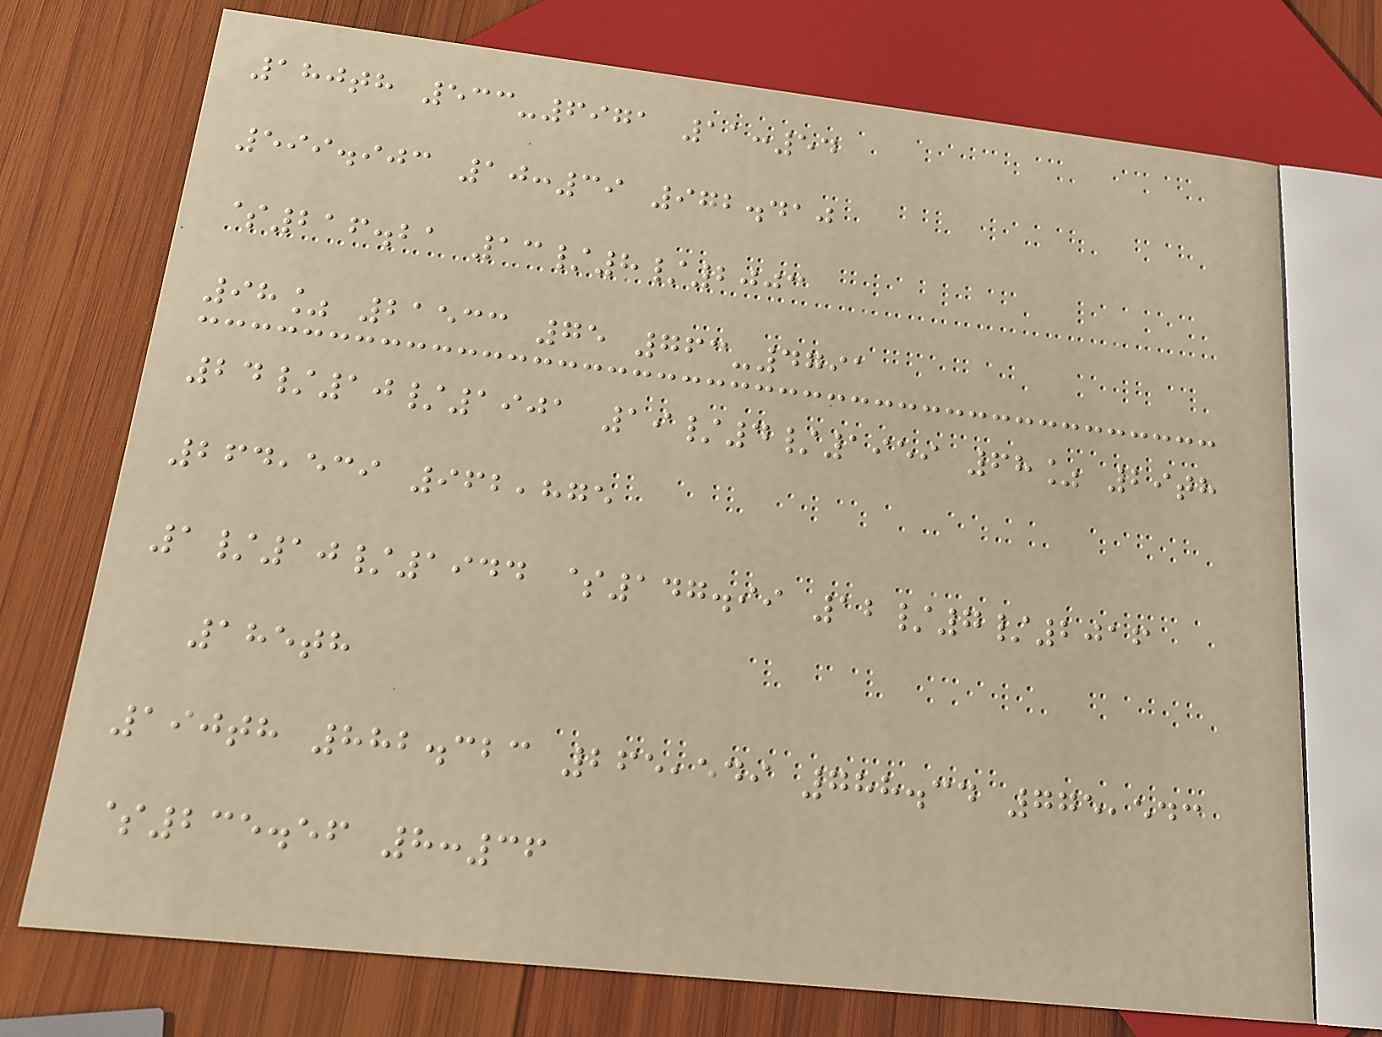180th 533-6971 11:54
599.903 10:39 972.410
$216.21 13/8/2003
98% 21533 75 763-4791
24/10/1901 19/4/1959 68% 29th
264,539 962,875
1/10/1944 $147.99 12/7/2016
185th
190th 882.323 265,549 788.34 775,543
$235.56 8:36
